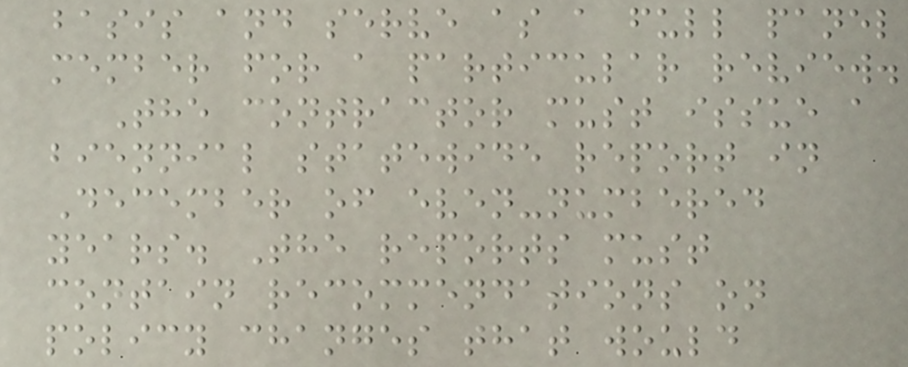basis and serve as a full panel
member for a particular review.
The contractor must issue a
biennial statewide report in
December of even-numbered
years. The reports must
contain recommendations on
policy changes that would
